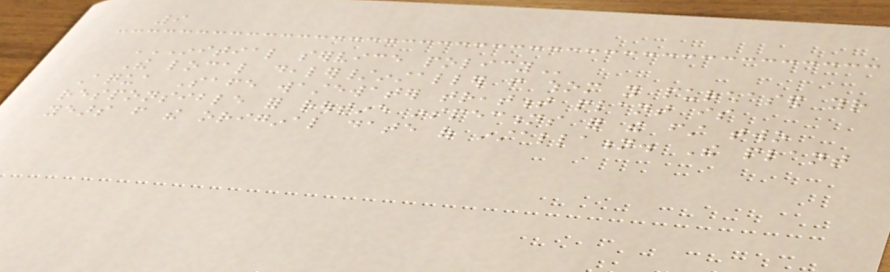9
INITIAL SERVICE POLICY
The local dealer/installer from whom you purchased your
Aqua Safe wastewater treatment plant is
responsible for routine inspections for the first two
years from the original date of installation. The plant
